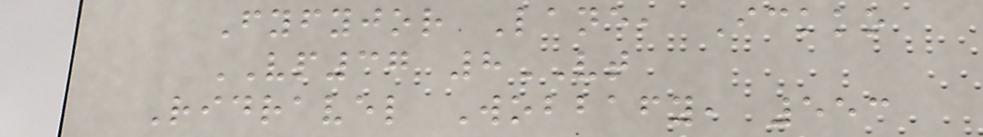Fyfyjor Lane, Ickko
VP37 8VT
Ridravel Wobbafy, 553
